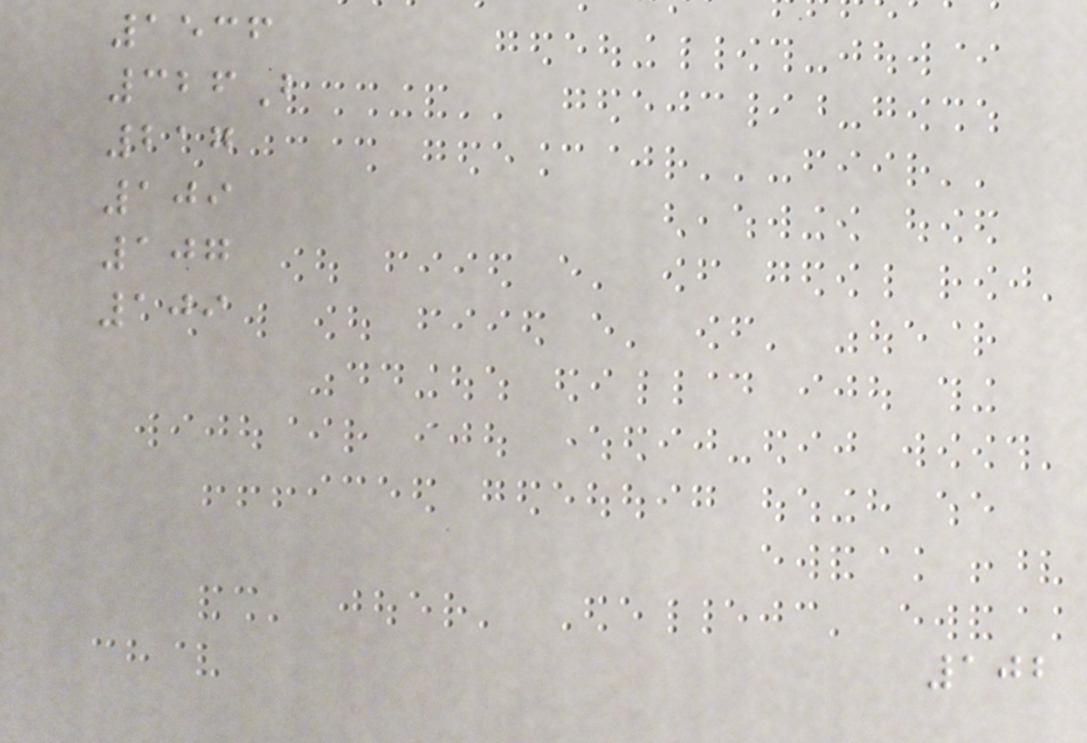1536
326B
217
109
107
109
102
